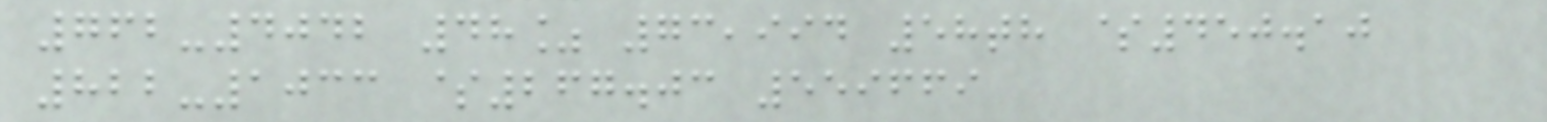762-4042 48% 73,994 58th $450.10
822-1033 $267.03 559669
